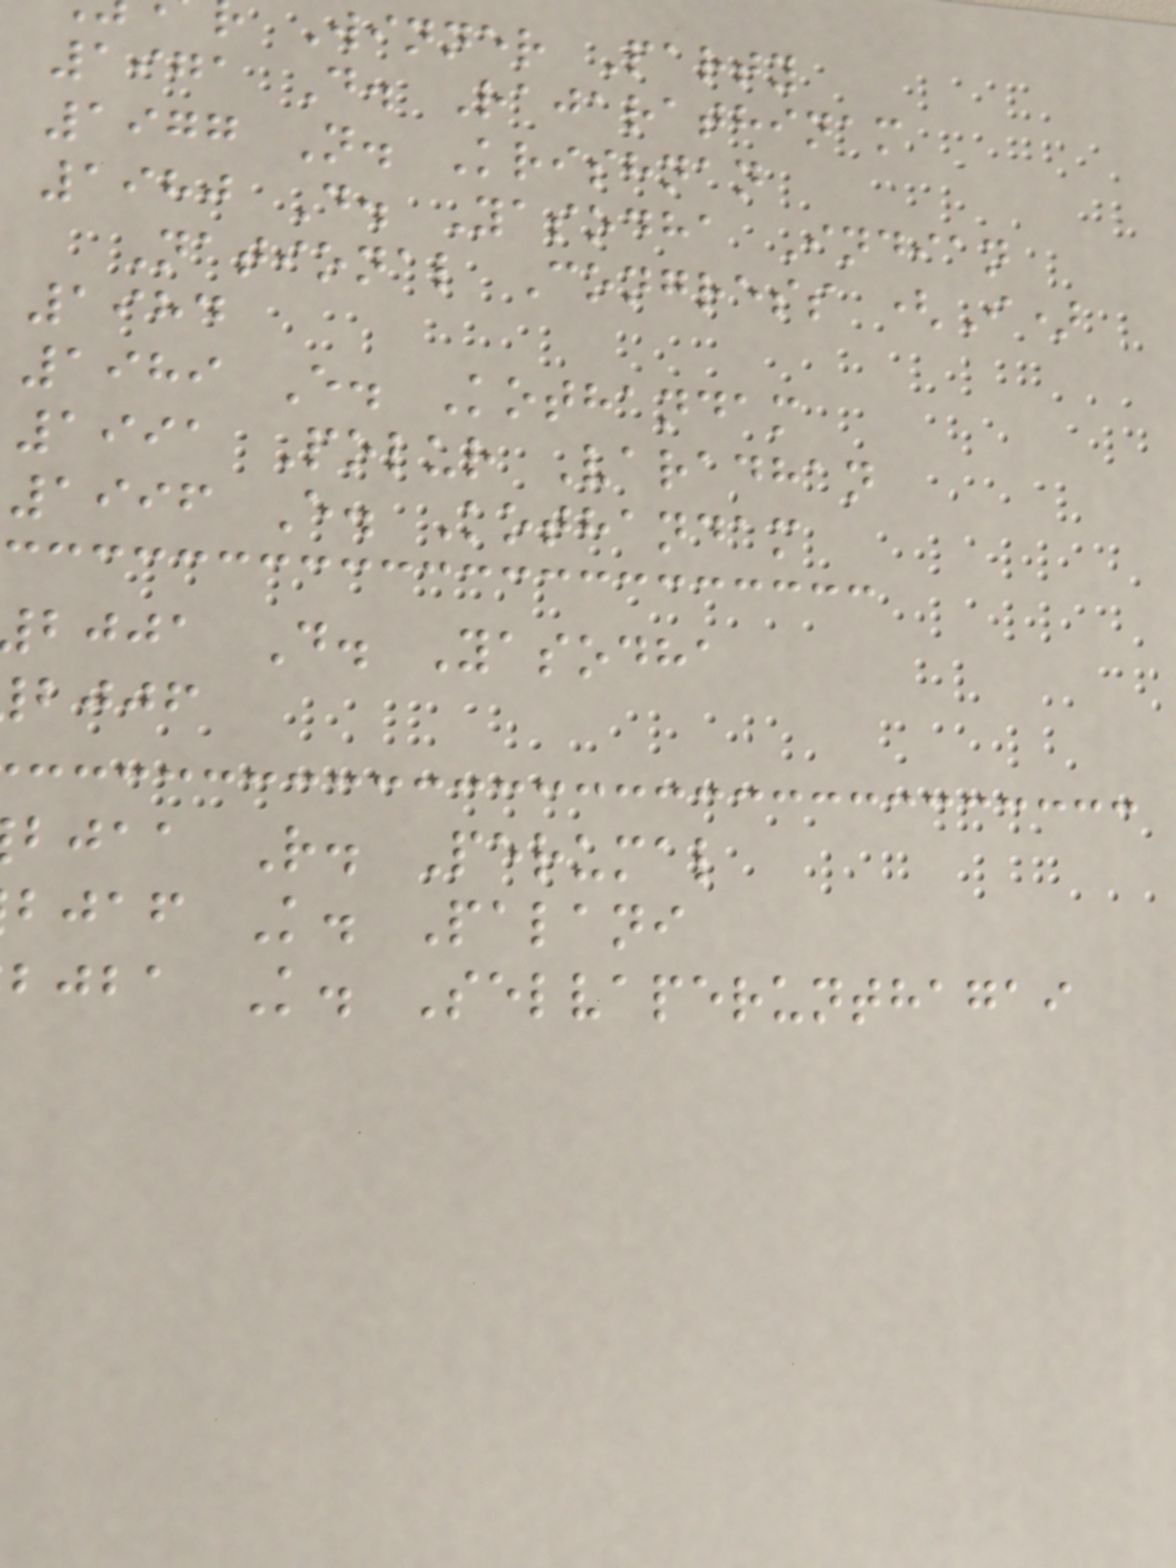Winner Party
1971 D. Rajarathinam
1977 N. Krishnan
1980 D. Yasodha Indian
National Congress (I)
1984
1989 E. Kothandam
1991 Polur Varadhan
1996 E. Kothandam
bjja D. Yasodha
bjjf
bjaa R. Perumal
bjaf K. Palani
bjba K. Selvaperunthagai
